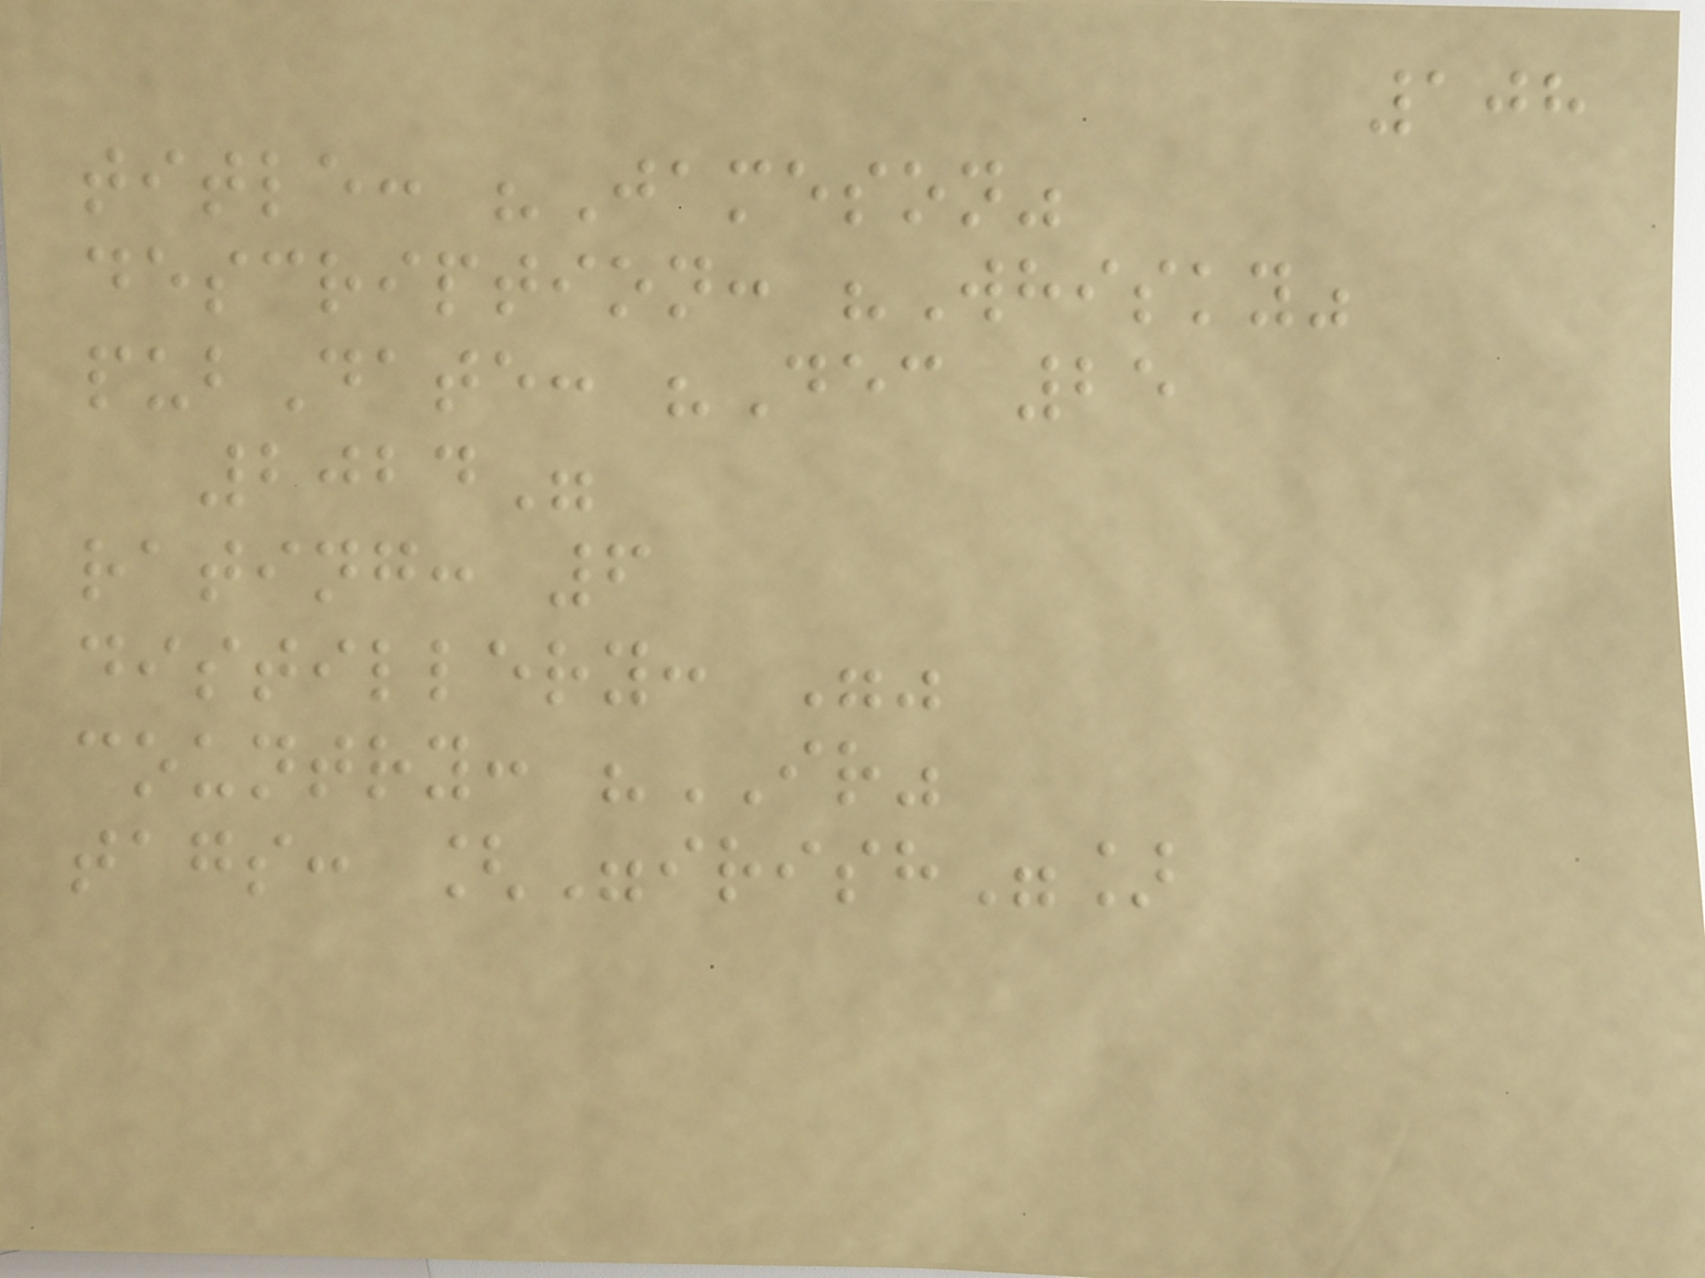108
title: "Jameson"
description: "Whisky"
pubDate: "Dec 25
2024"
rating: 6
distillery: ""
country: "IR"
tags: ["irish"]
